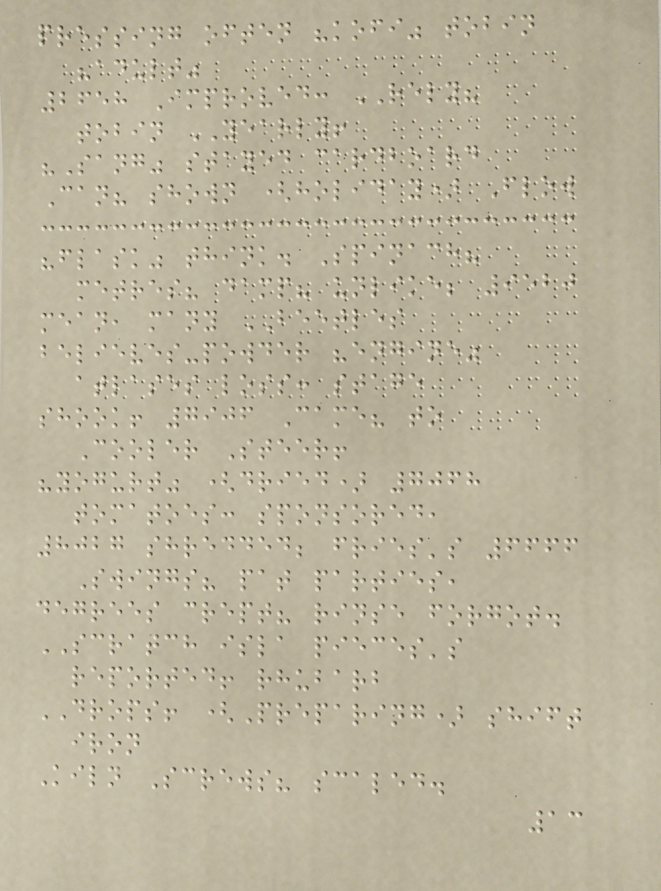pressing often "kofi" tobin
"adult"
2658 Improved: RELY?
tobin YEARLY!
"Sang" stayed cardboard
Can? shown (holiday) Flow
"flask" think. Spinach?
metres? damp? unlike; 9520
mean, many BEETLES
believes-powder "engine"
atlases loss: stage
shook! 7906 Came? to
Cooler Steer!
"yogurt" (dried) 7068
tomatoes: sponsored,
8027 shredded; fries's 6666
Swings? pat parties,
degrees crept? rinse forgot.
SCRATCH isla pieces's
reported! rhubarb
DROPS! (Preparing) shift
iron
Kiln Screws? scaled.
13
